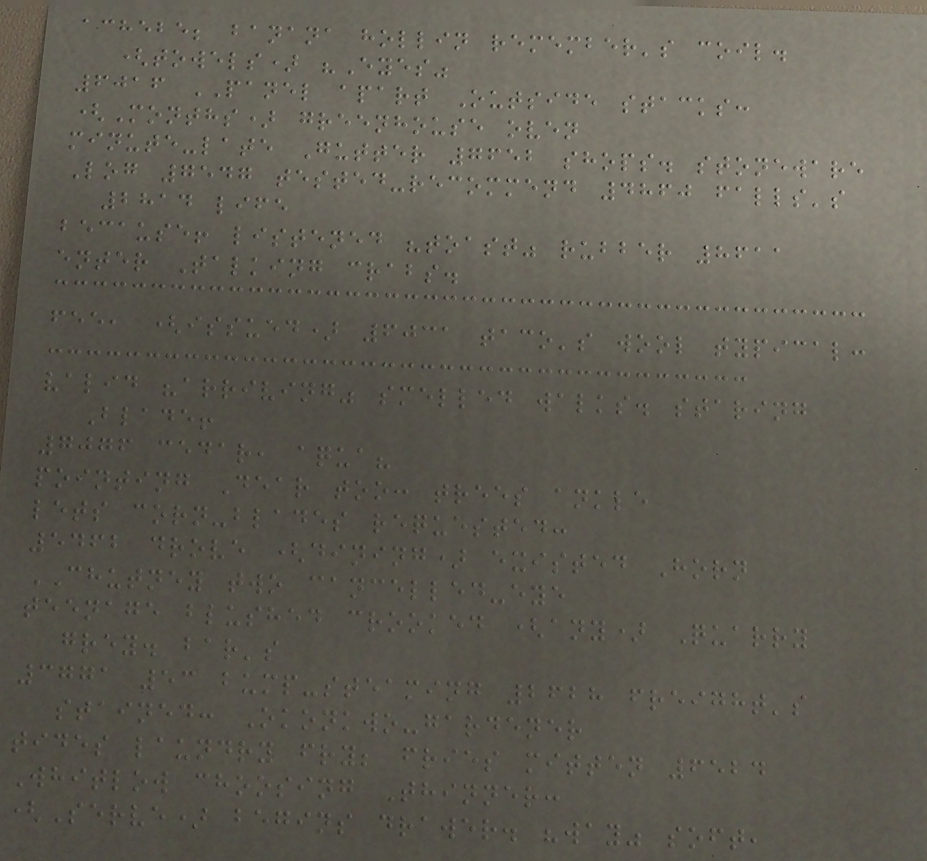achebe; banana hollin remember's coil.
(towels) "Eyes"
6016 PANEL apart Outside stacks:
(Months) greenhouse oven
minute-late Gutter 7652 shops. stoneware
Log 7547 tested-recommend 4860 falls's
2814 life
because! listened "toast" rubber 8611
enter Talking crabs.
fee, (issued) 6031 taco's wool typical:
valid "arriving" smelled walks. staring
Blade!
7076 cedar, aqua?
pointing Dear too: trees ankle
lets corn-blades requested:
5462 drove (dining) existed Horn
CHUTNEY two cancelled-eye
teenage blushed crooked (any) Quarry
grey. bar's
3771 53 bump-steaming 2628 freight's
stained: Okonkwo-gardener
tides laundry fry; fries mitten 6524
Whitlow choosing Thinner:
(Serve) begins drawer. "way" soft,
